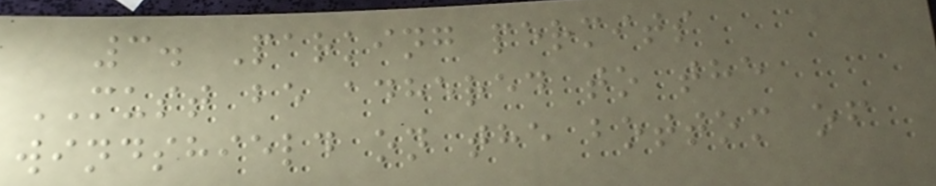3. Parking permits
MUST be adhered to the
windshield on the bottom of
